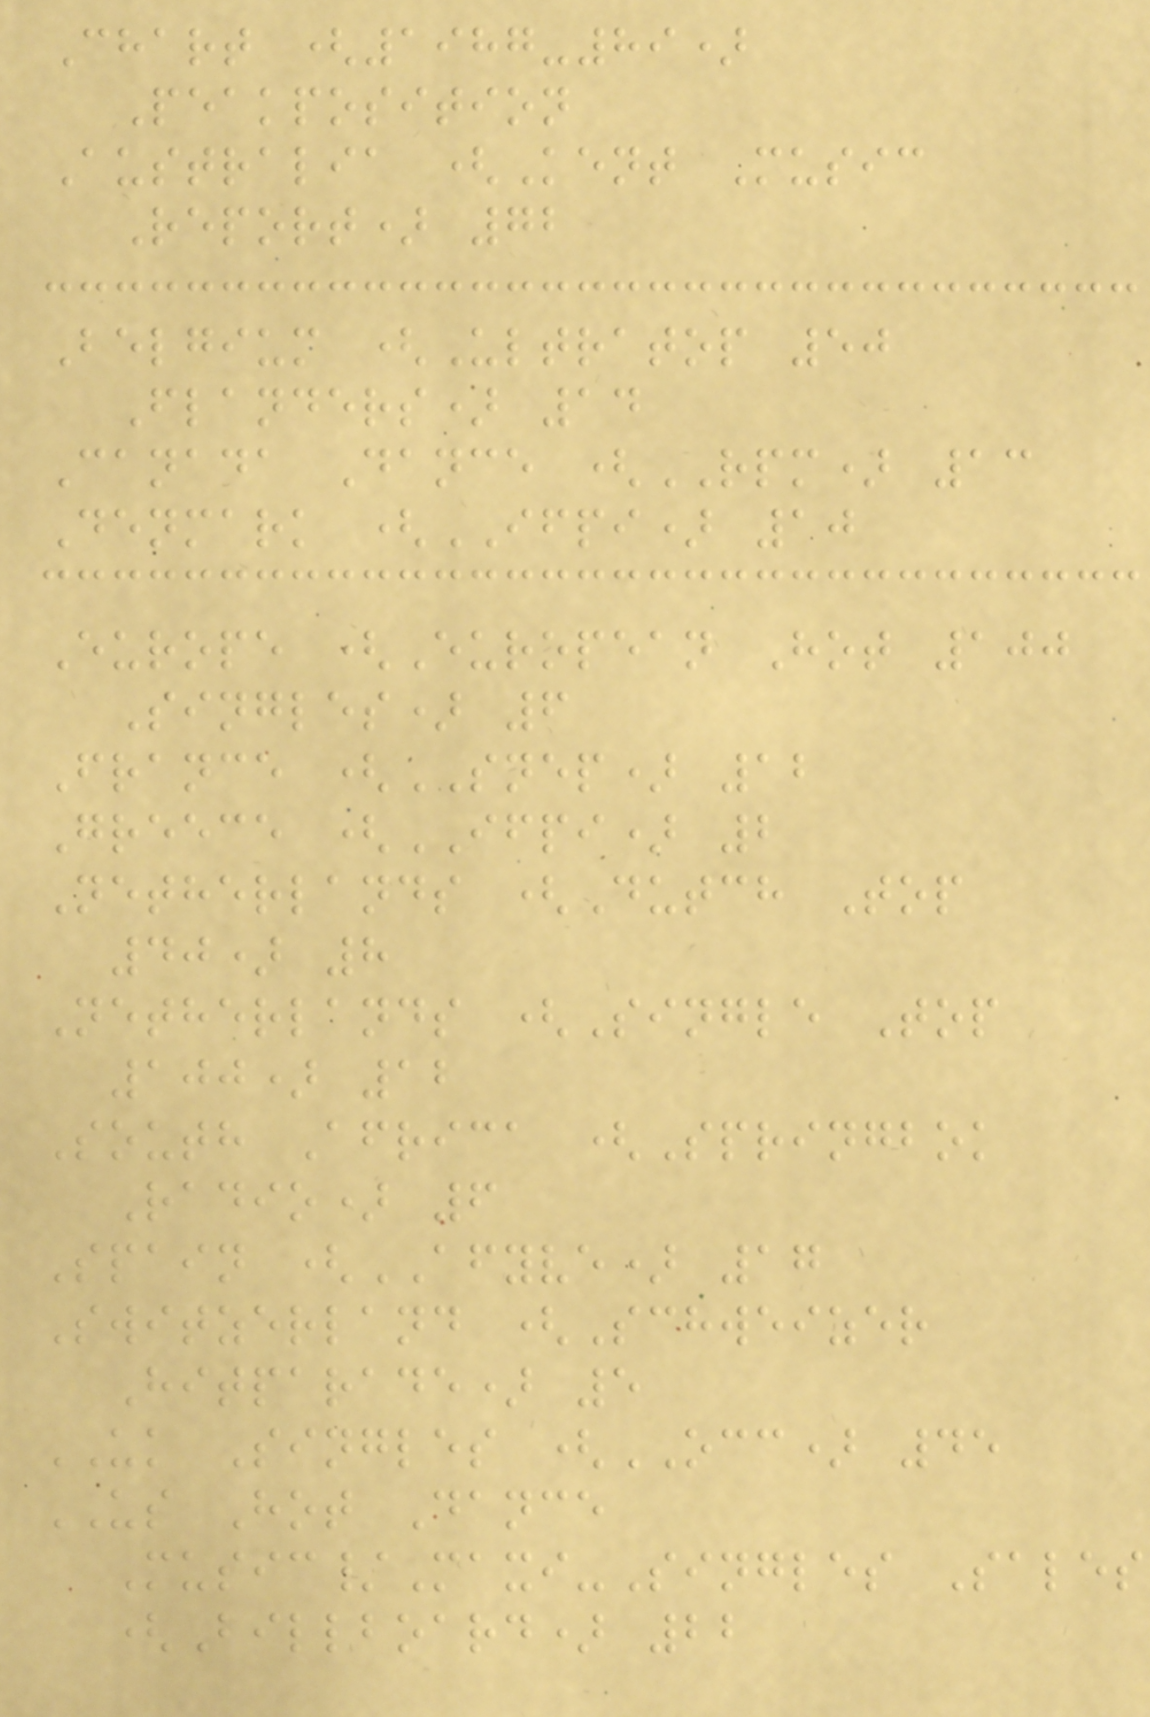Chart (1987-89)
Peakposition
Australia (Kent Music
Report) 72
Belgium (Ultratop 50
Flanders) 14
Canada Dance (RPM) 13
Denmark (IFPI) 10
Europe (European Hot 100
Singles) 6
France (SNEP) 12
Greece (IFPI) 2
Netherlands (Dutch Top
40) 8
Netherlands (Single Top
100) 12
South Africa (Springbok
Radio) 6
Spain (AFYVE) 17
Switzerland (Schweizer
Hitparade) 5
UK Singles (OCC) 45
US Hot Dance
Music/Maxi-Singles Sales
(Billboard) 22
